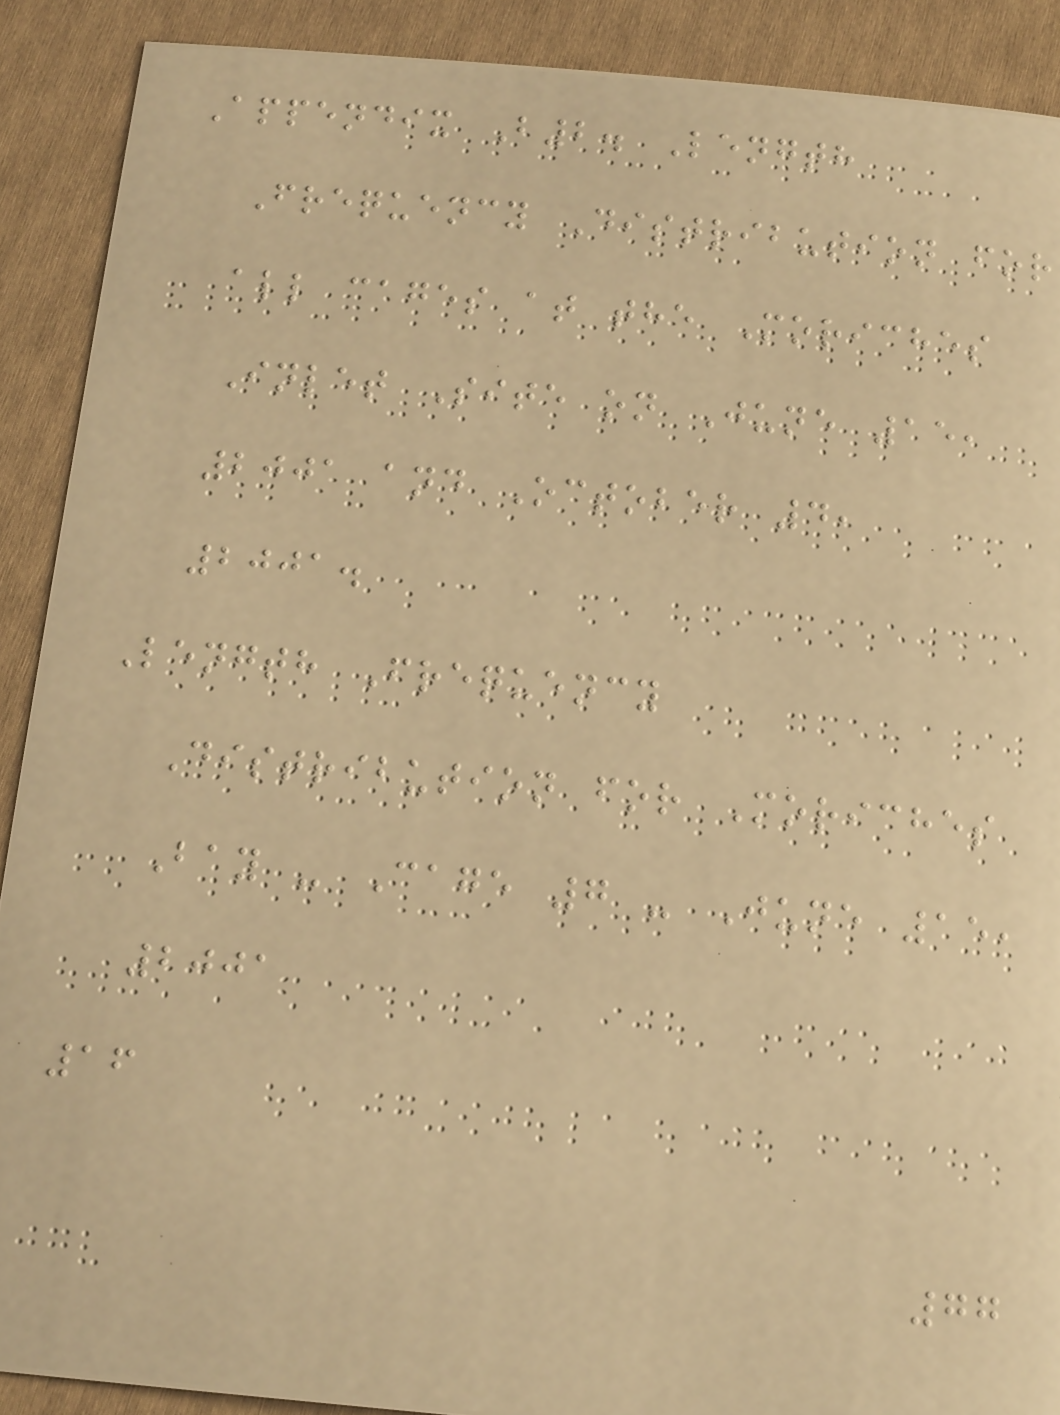Appendix B2. Length
Frequency Distribution for
all cages at the Moriches
Inlet Site on June 15,
2001 and October 4,
2001.
Length Frequency
Distribution for Moriches
Bay - Cage 7 - June 15,
2001
16
77
